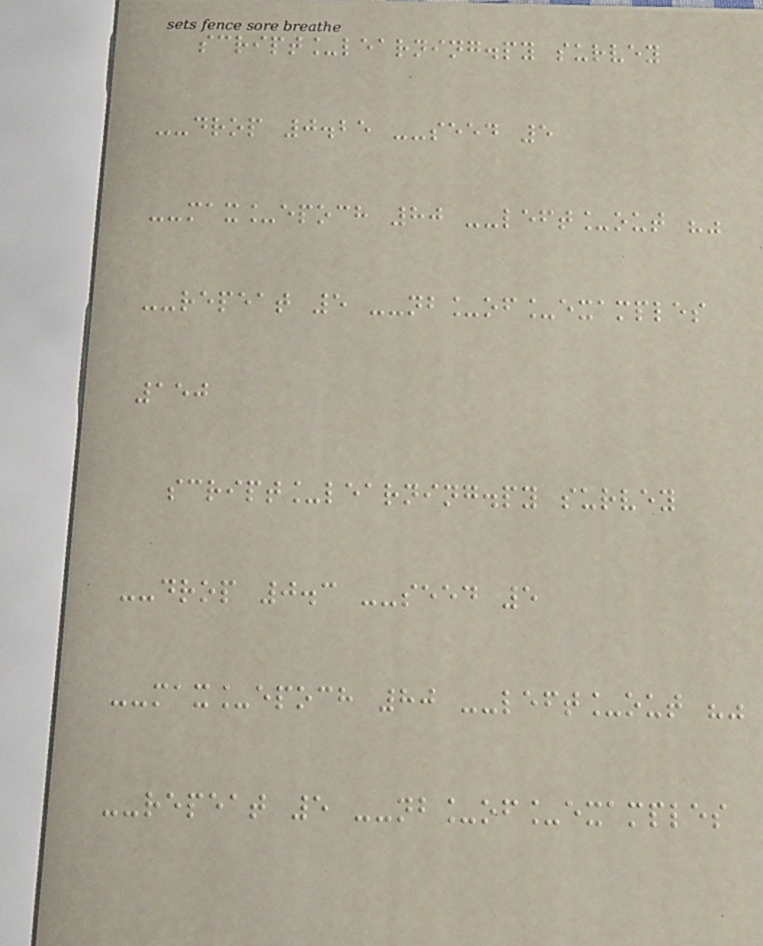script_learning.py survey
--drop 0.25 --seed 5
--max_epoch 80 --left_out ""
--repeat 5 --nb_of_examples
150
script_learning.py survey
--drop 0.3 --seed 5
--max_epoch 80 --left_out ""
--repeat 5 --nb_of_examples
